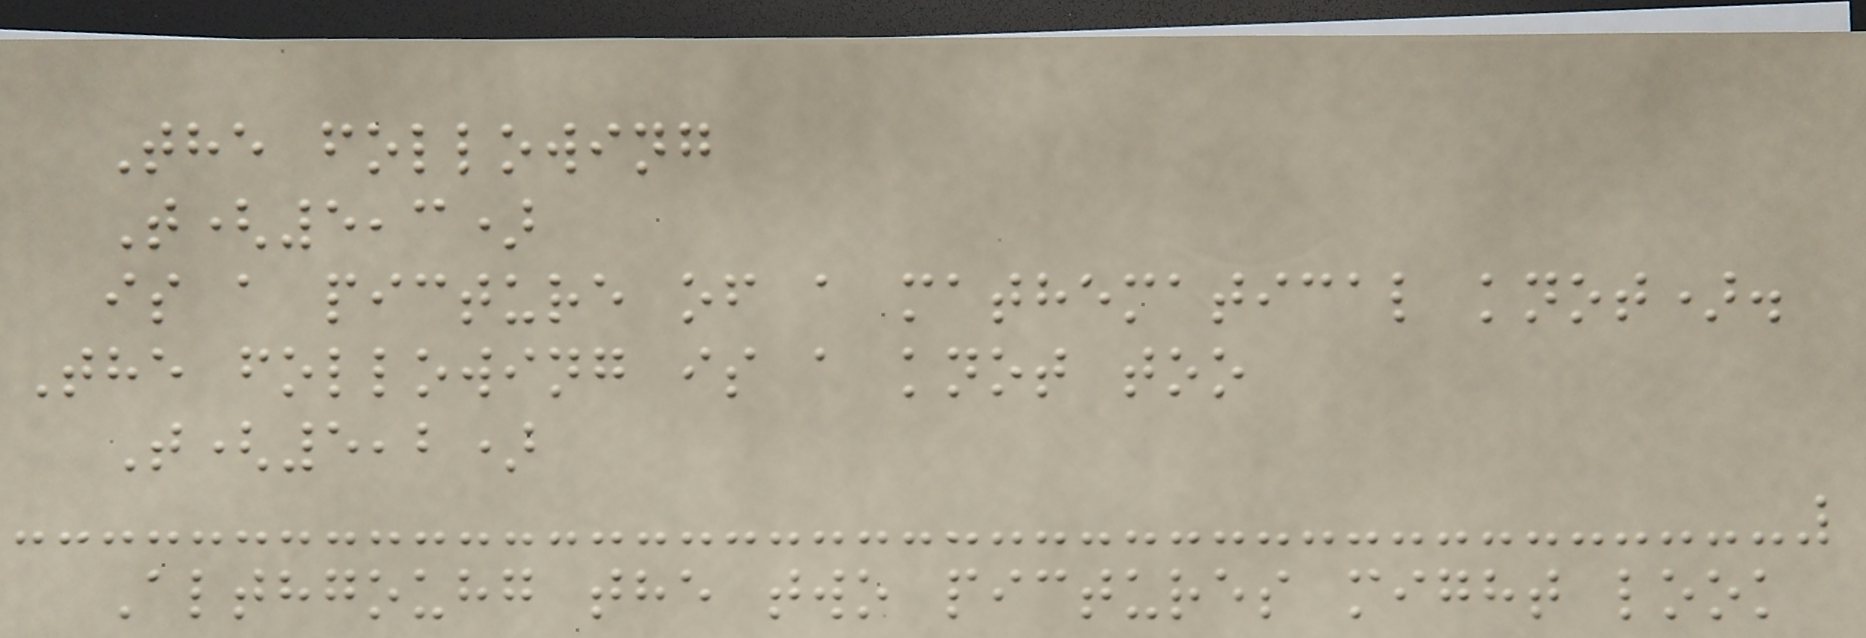The following
T(5,3)
is a picture of a mathematical knot).
The following is a knot too
T(5,2)
Althgouhg the two pictures might look
